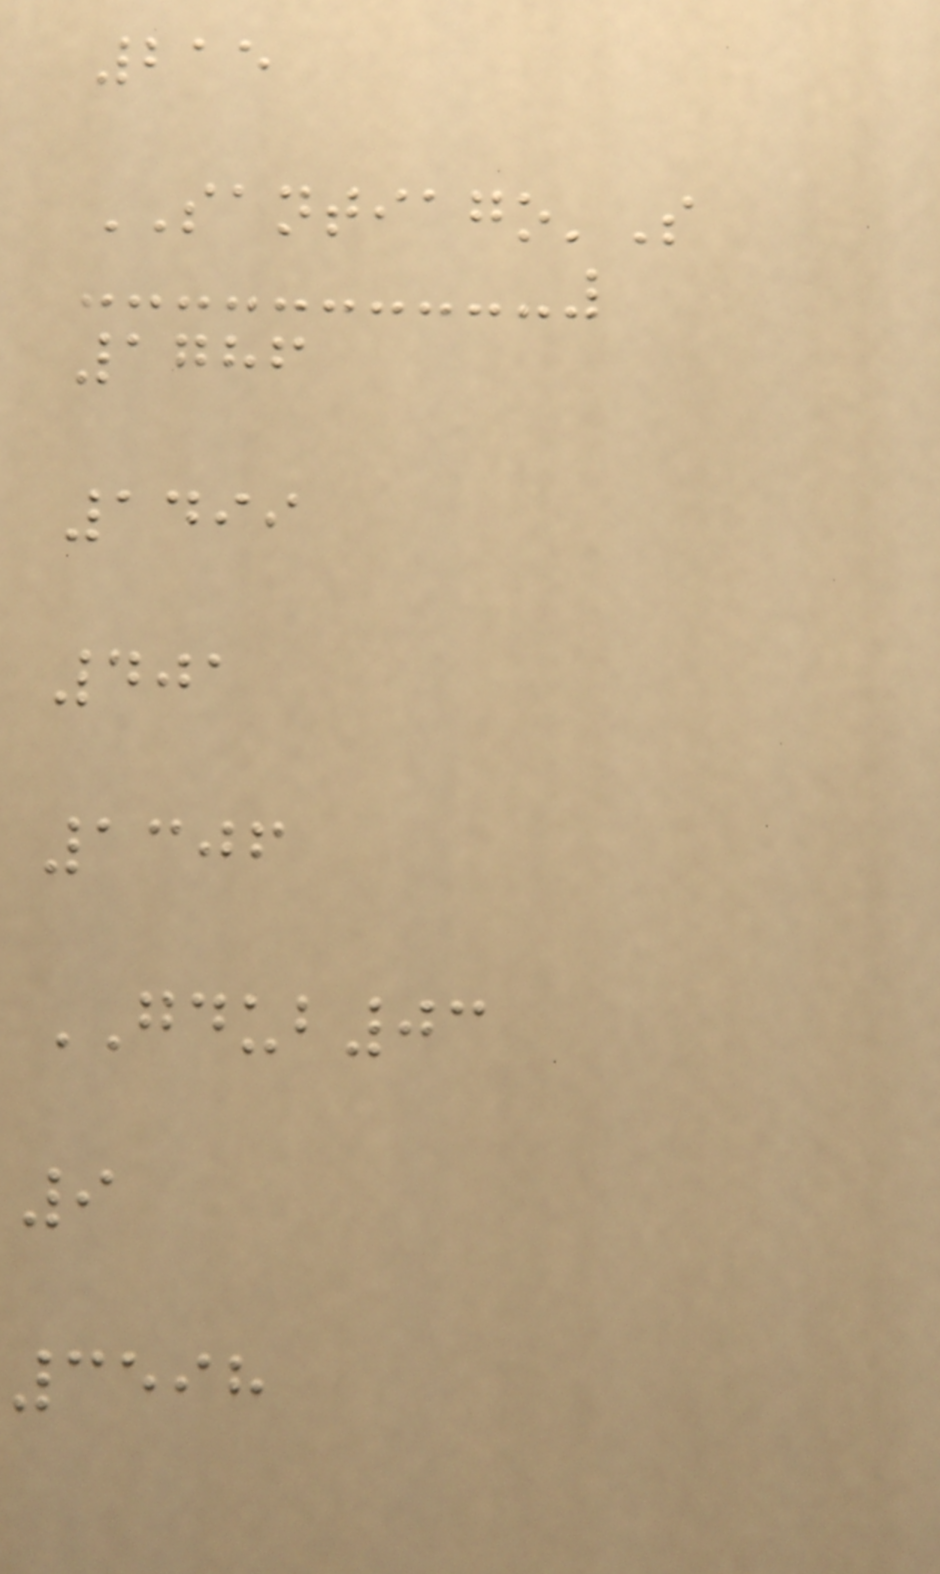215
SANTIAGO'S
1786
1499
401
1306
GDUB03
9
3598
